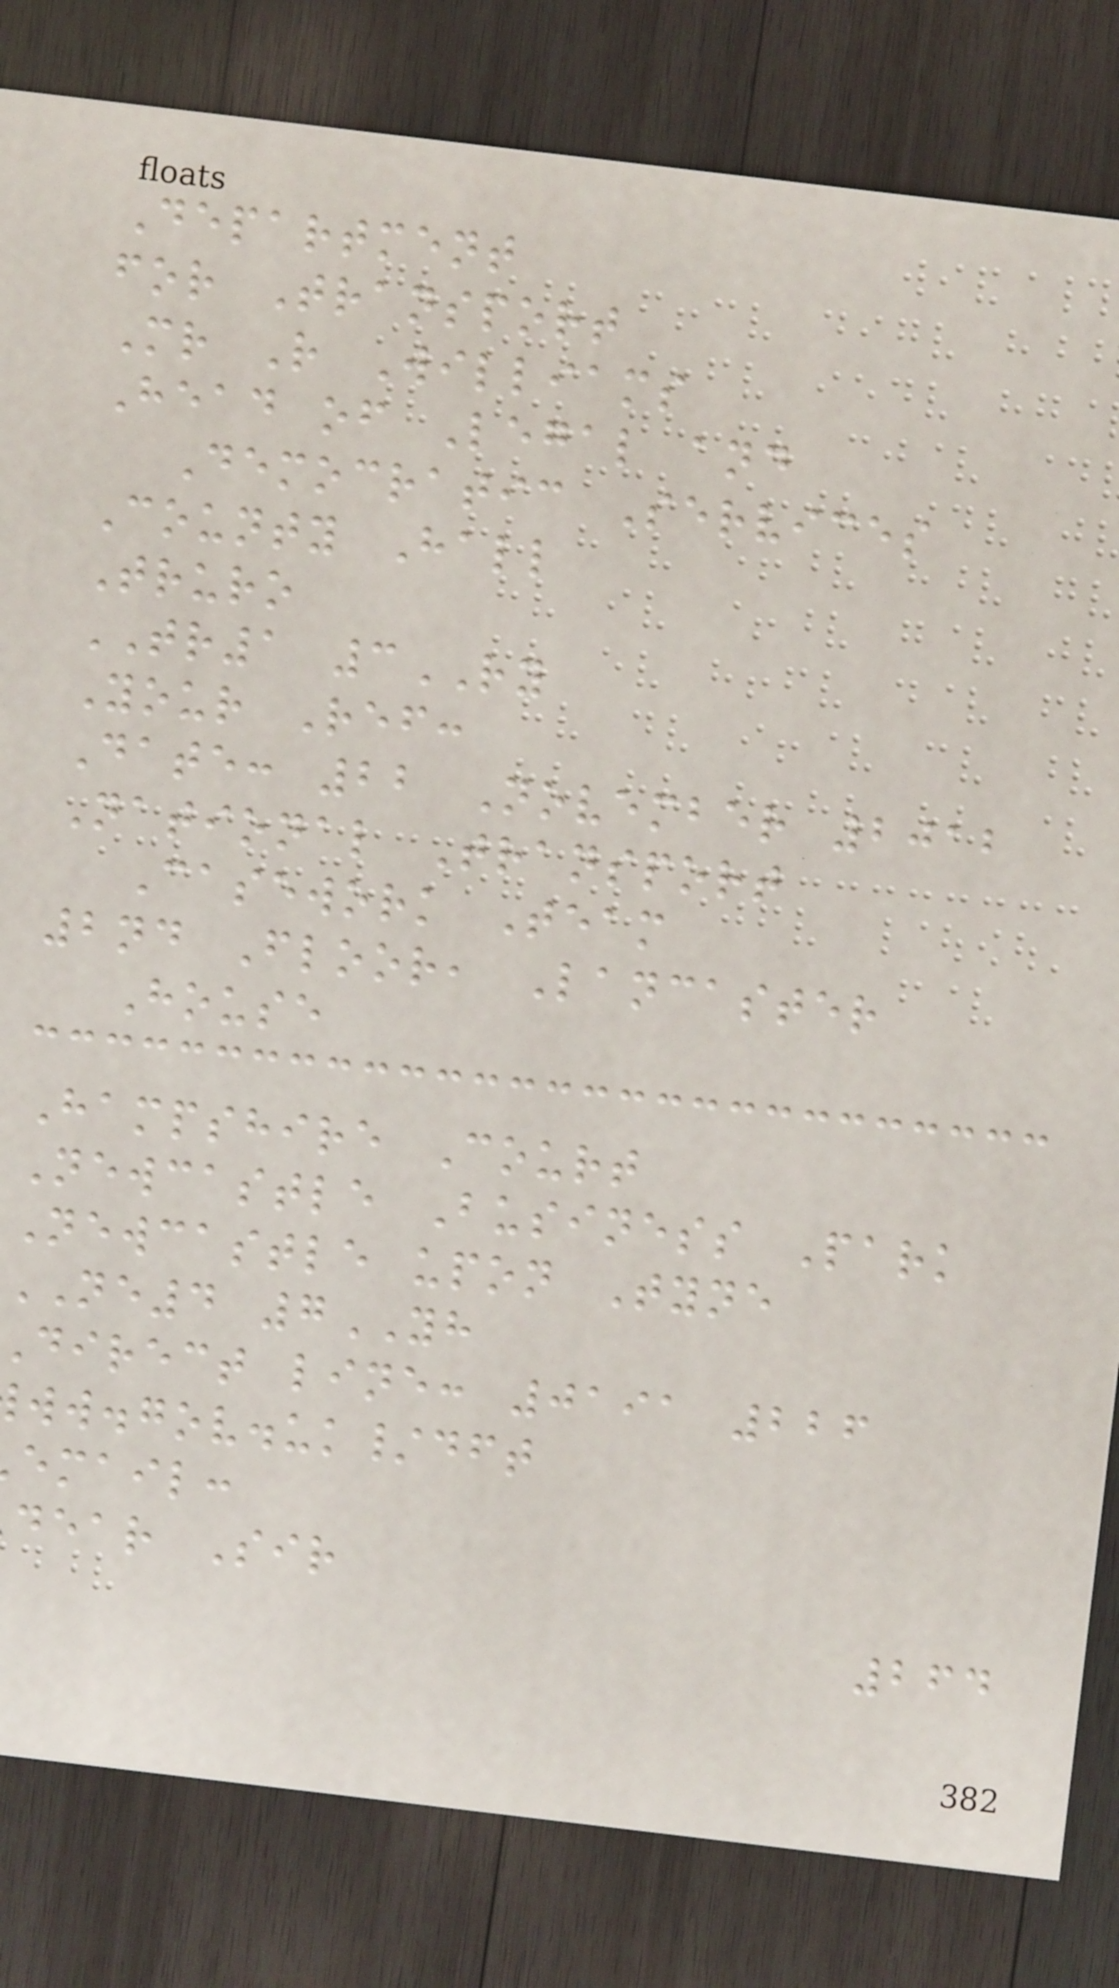Department
for Transport
Mr R Williams
Head of Legal and
Democratic Services
County Hall
Truro
TR1 3RY
Your Ref:
Date: 22 November 2012
National Transport
Casework Team
2nd Floor, Lancaster
House
Hampshire Court
Newcastle Business Park
Newcastle upon Tyne
NE4 7YH
direct line: 0191 226
ww.gov.uk/dft
email:
dear Sir
264
